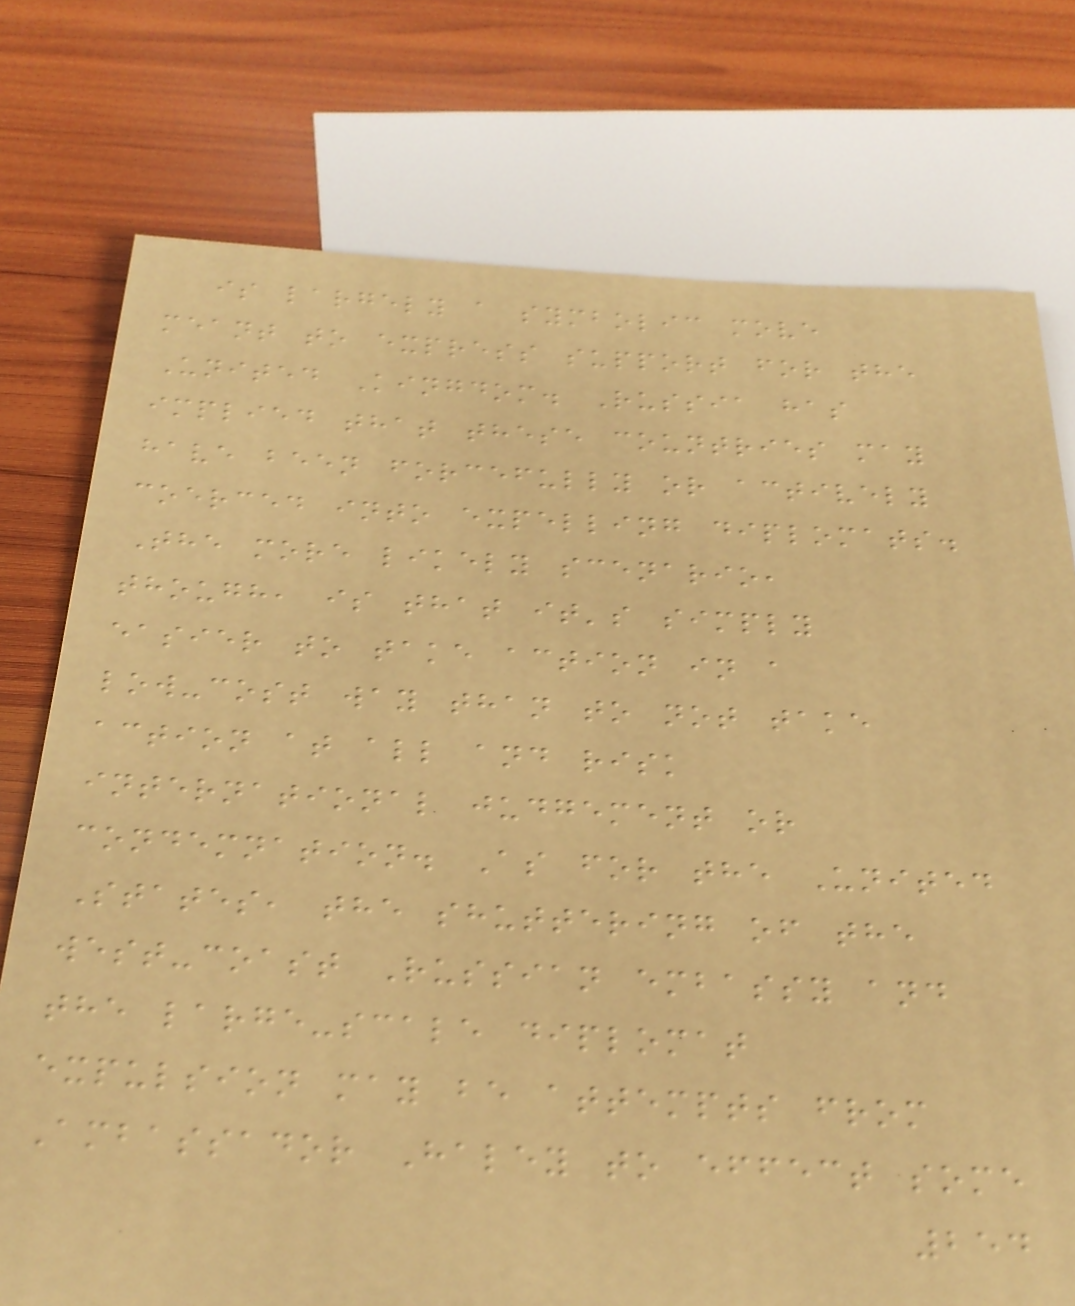is largely a symbolic move
meant to express support for the
United Kingdom. Russia has
implied that these countries may
have been forcefully or actively
coerced into expelling diplomats.
The more likely scenario,
though, is that it's simply
easier to take action in a
low-cost way than to not take
action at all and risk
international judgement or
condemnation. As for the United
States, the shuttering of the
west-coast Russian embassy and
the large-scale diplomat
expulsion may be attempts from
Ambassador Haley to effect some
254
